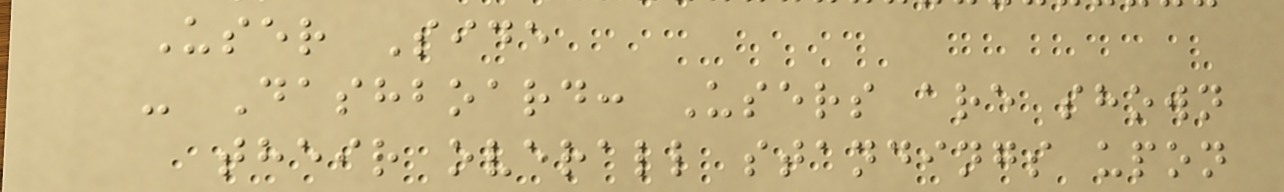User Side
- Dashboard: Users are shown
their overall standings upon
